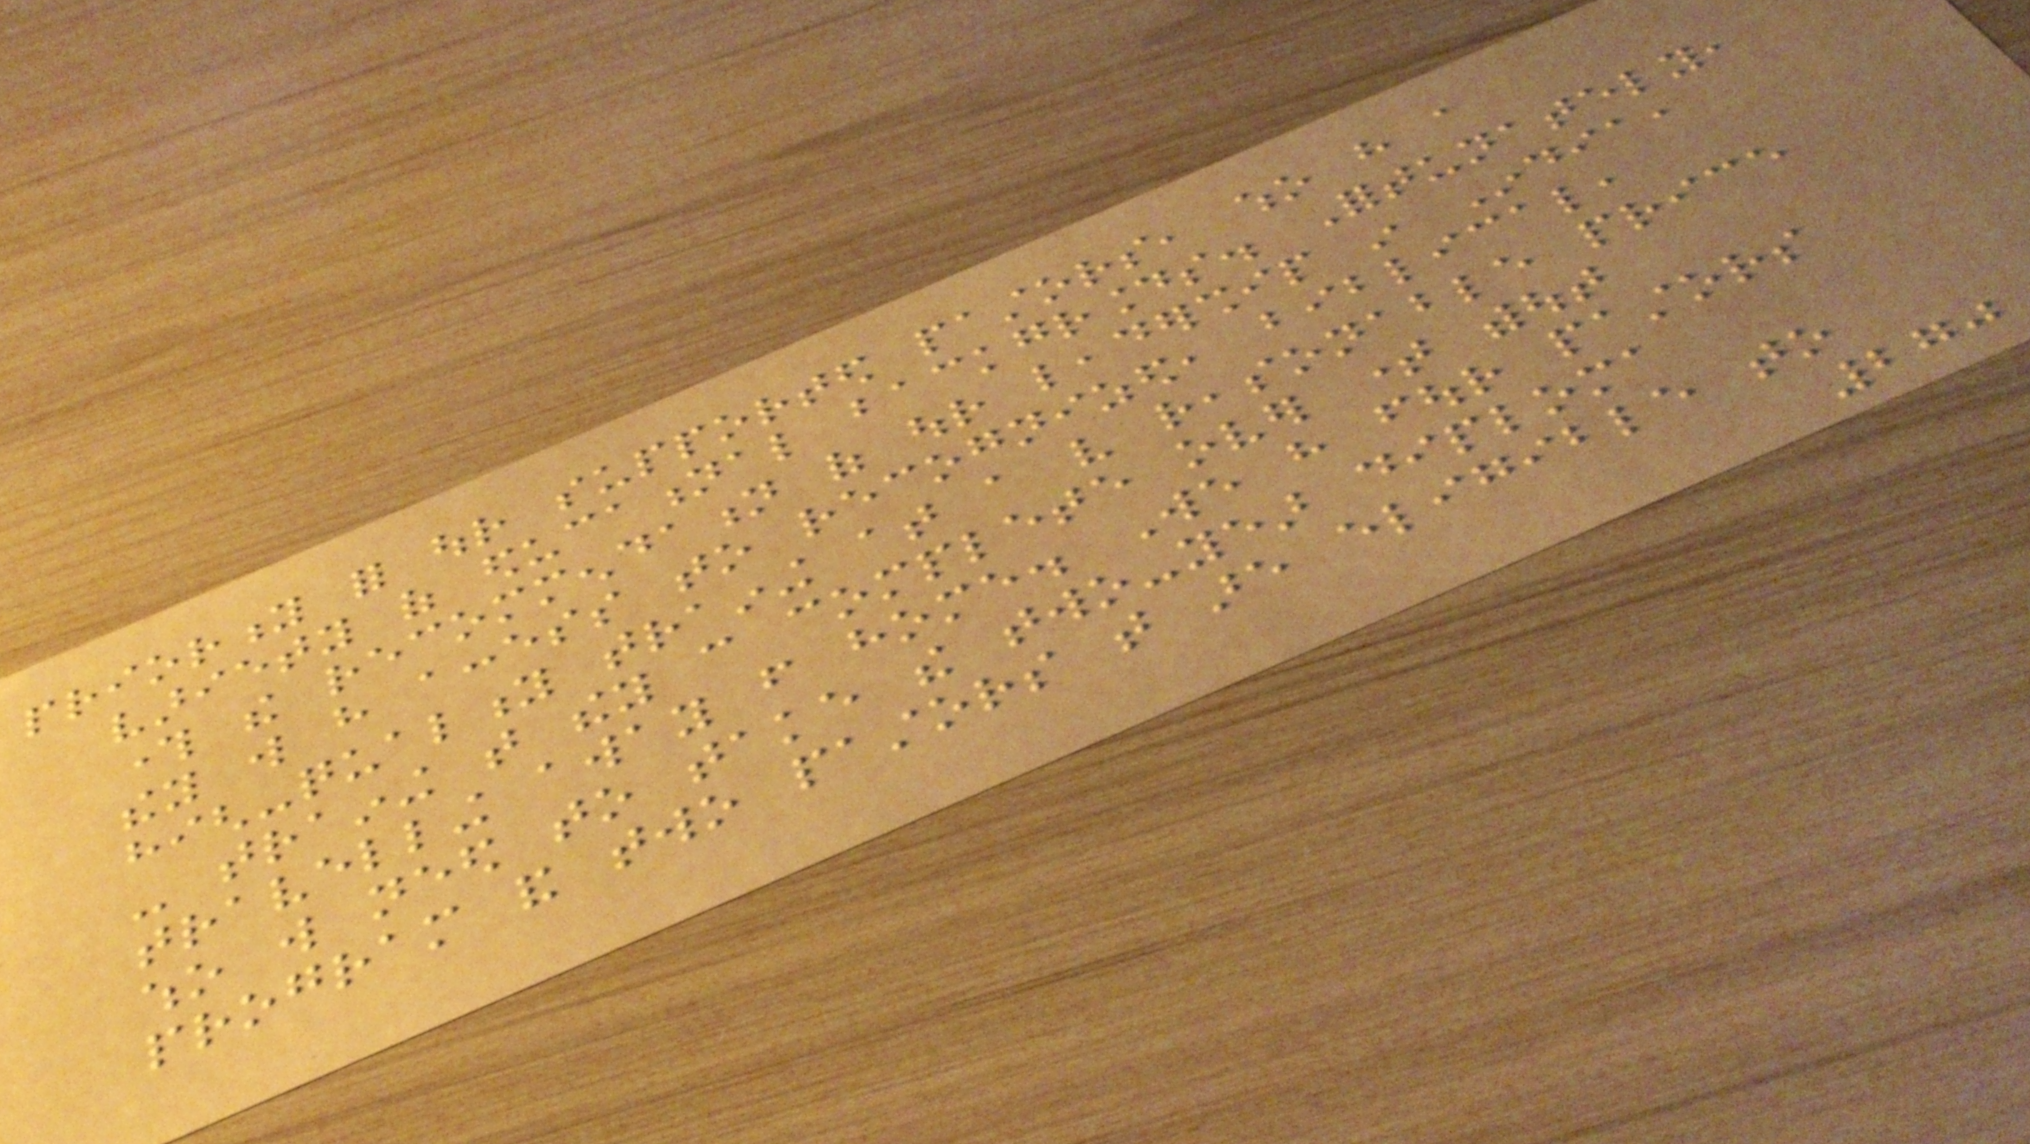priority for our supported pastors, who have a
variety of educational backgrounds. Fortunately,
through the recommendation of our leadership in India,
they will have access to recognized, biblical,
high-quality training at a very reasonable price
- training that they can complete over time without
travelling away from home. We have four pastors
who will need to take the two-year diploma
program and two pastors that are eligible to
270
